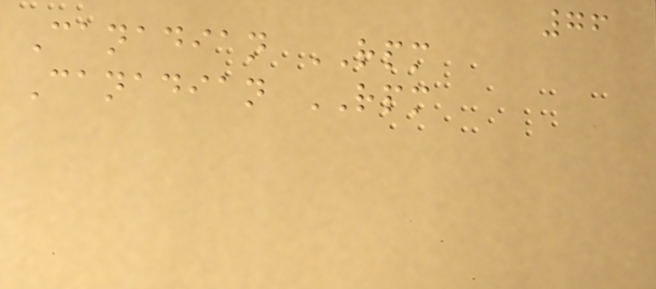76
Canadian RPM
Canadian RPM
